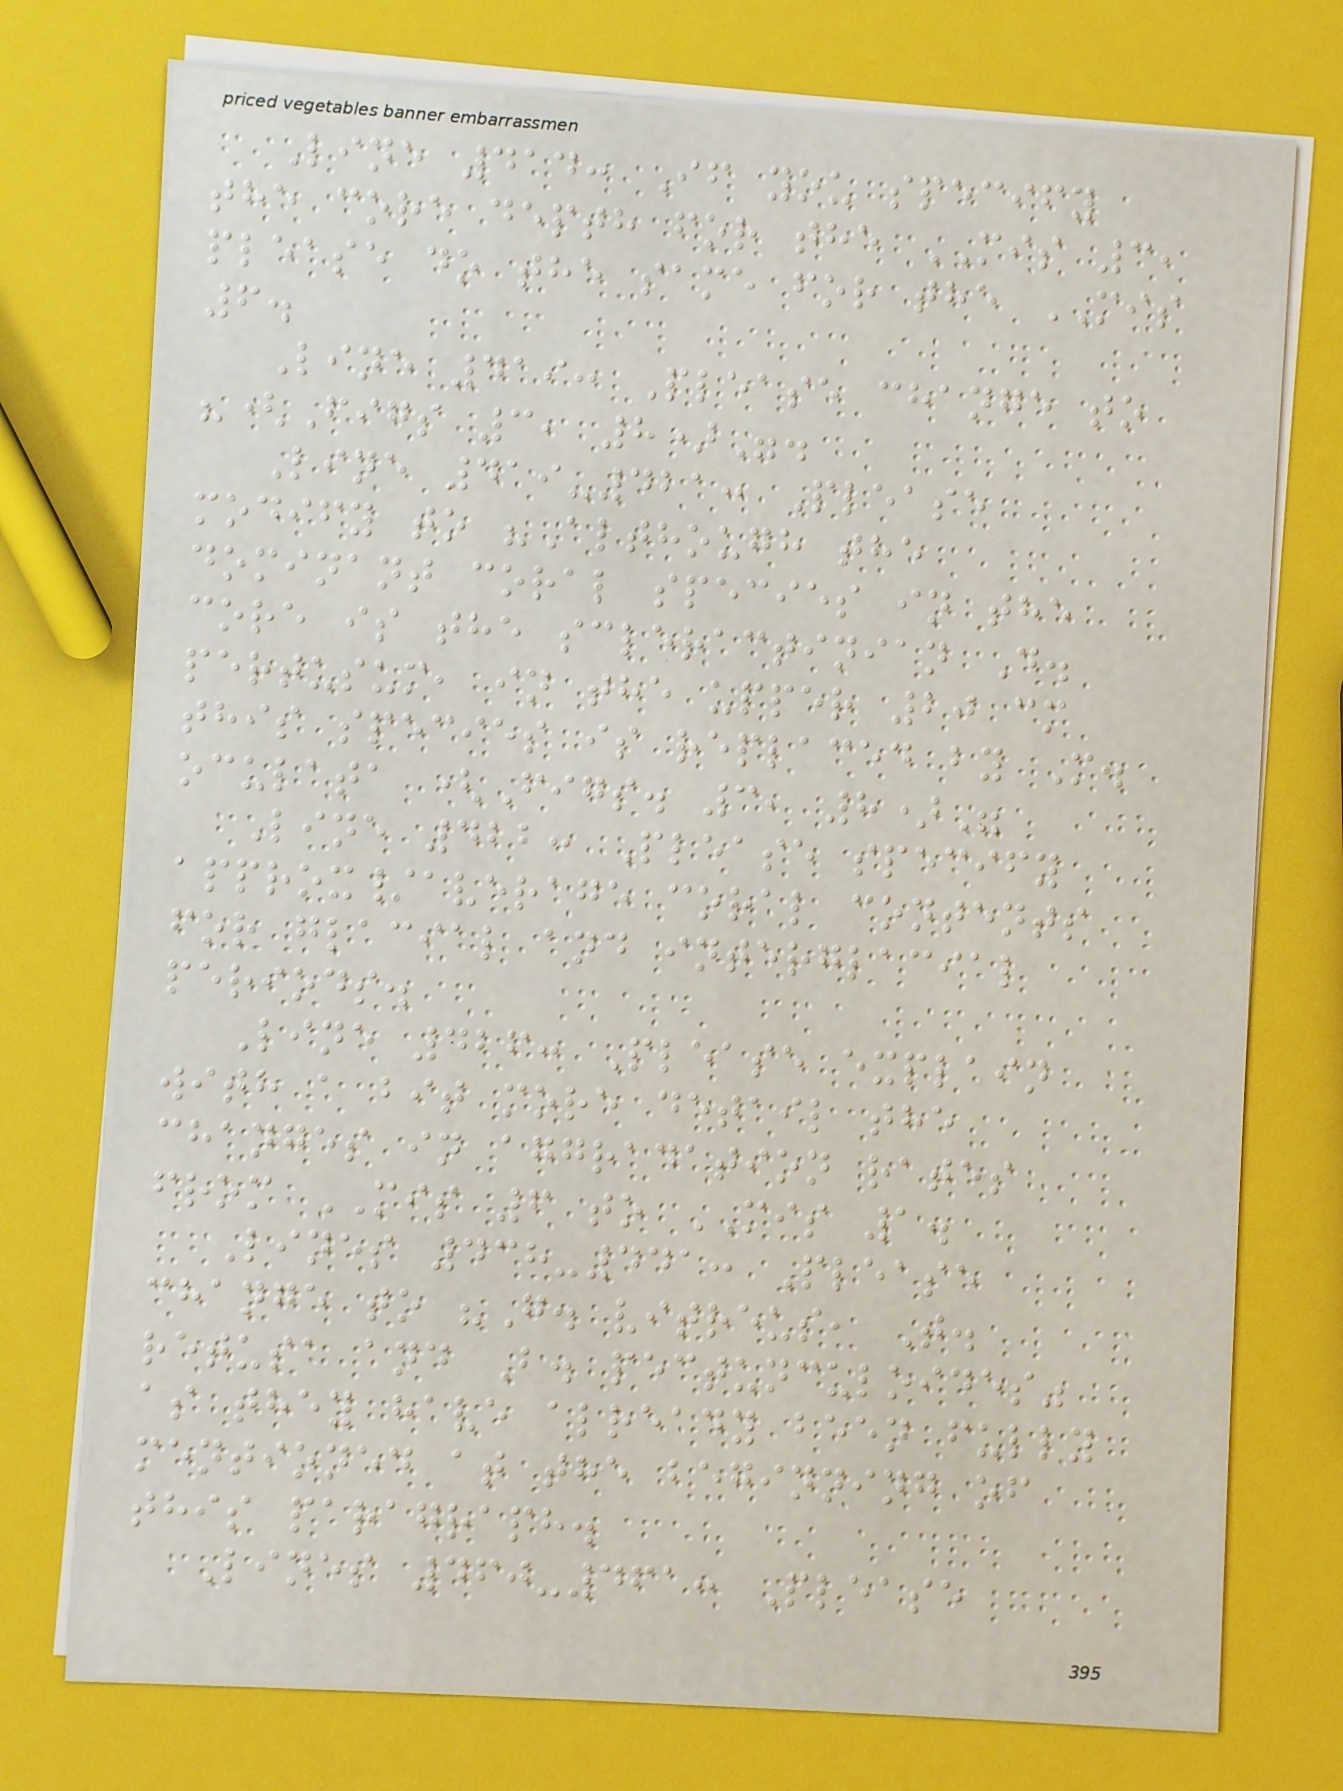Line 414: If you specify
the core depth for the MIS 3,
please do the same for the MIS
6.
Line 419: Please change to
"(Figs 3, 8)".
Line 419-421: Please
modify to "Although the
dominant coral species in the
core is the scleractinian D.
pertusum, in the upper 20 cm
this species is replaced by M.
oculata (Figs. 3, 8)"
Line 422: Please specify
approx/average coral contents
for glacial and interglacial
periods.
Line 426: Please explain
with a bit more detail the
changes in aggradation rates
from MIS 6 to MIS 1.
Lines 438-441: Please
change to "G. vitreus, T.
retusa and B. pectunculoides"
as they have already been fully
mentioned at the beginning of
this paragraph.
Lines 460-461: Please
